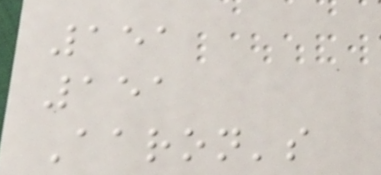151
151
Aaron's
